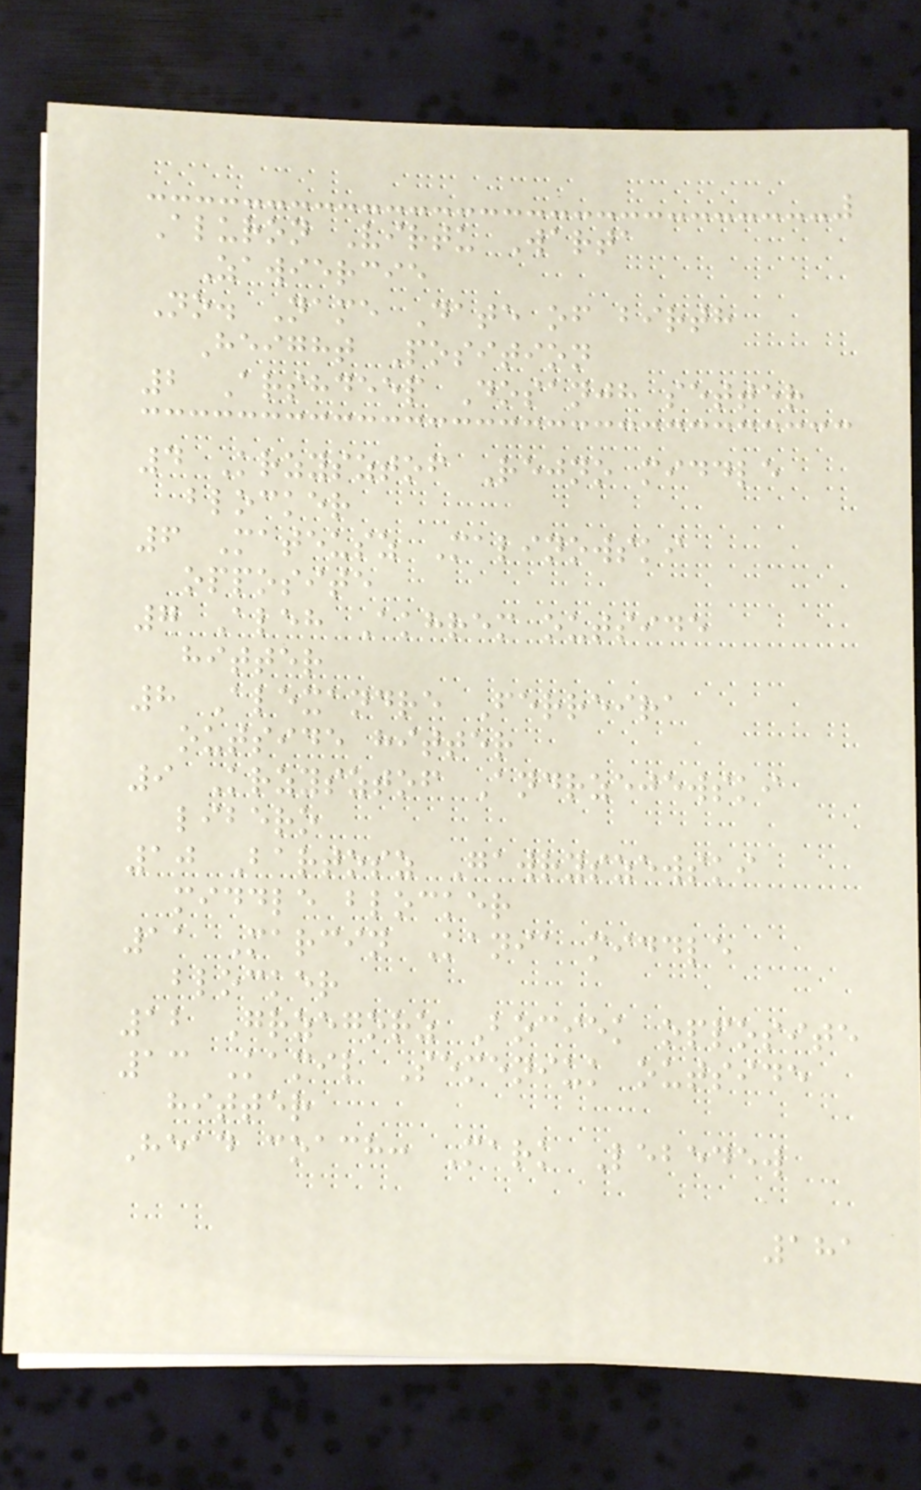Aluron Virtu Warta
Zawiercie
No. Name Date of birth
Height Position
2 Arshdeep Dosanjh setter
4 Krzysztof Rejno middle
blocker
6 Mateusz Malinowski
opposite
7 Aleh Akhrem outside
hitter
8 Alexandre Ferreira
outside hitter
9 Krzysztof Andrzejewski
libero
10 Bartosz Gawryszewski
middle blocker
11 Marcin Kania middle
blocker
12 Grzegorz Bociek opposite
13 Kamil Semeniuk outside
hitter
Head coach: Mark Lebedew
181
